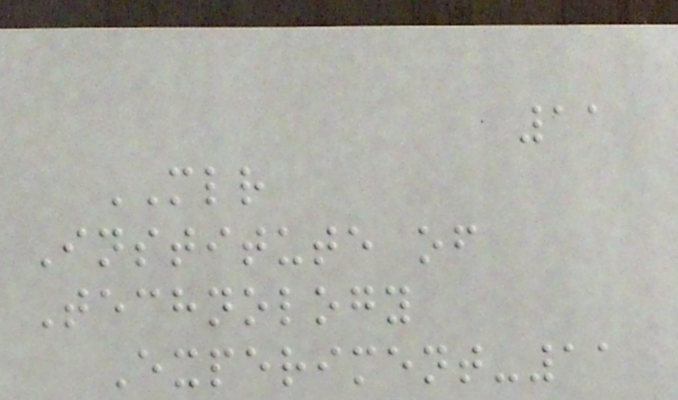11
MLR
Institute of
Technology
Experiment-11
